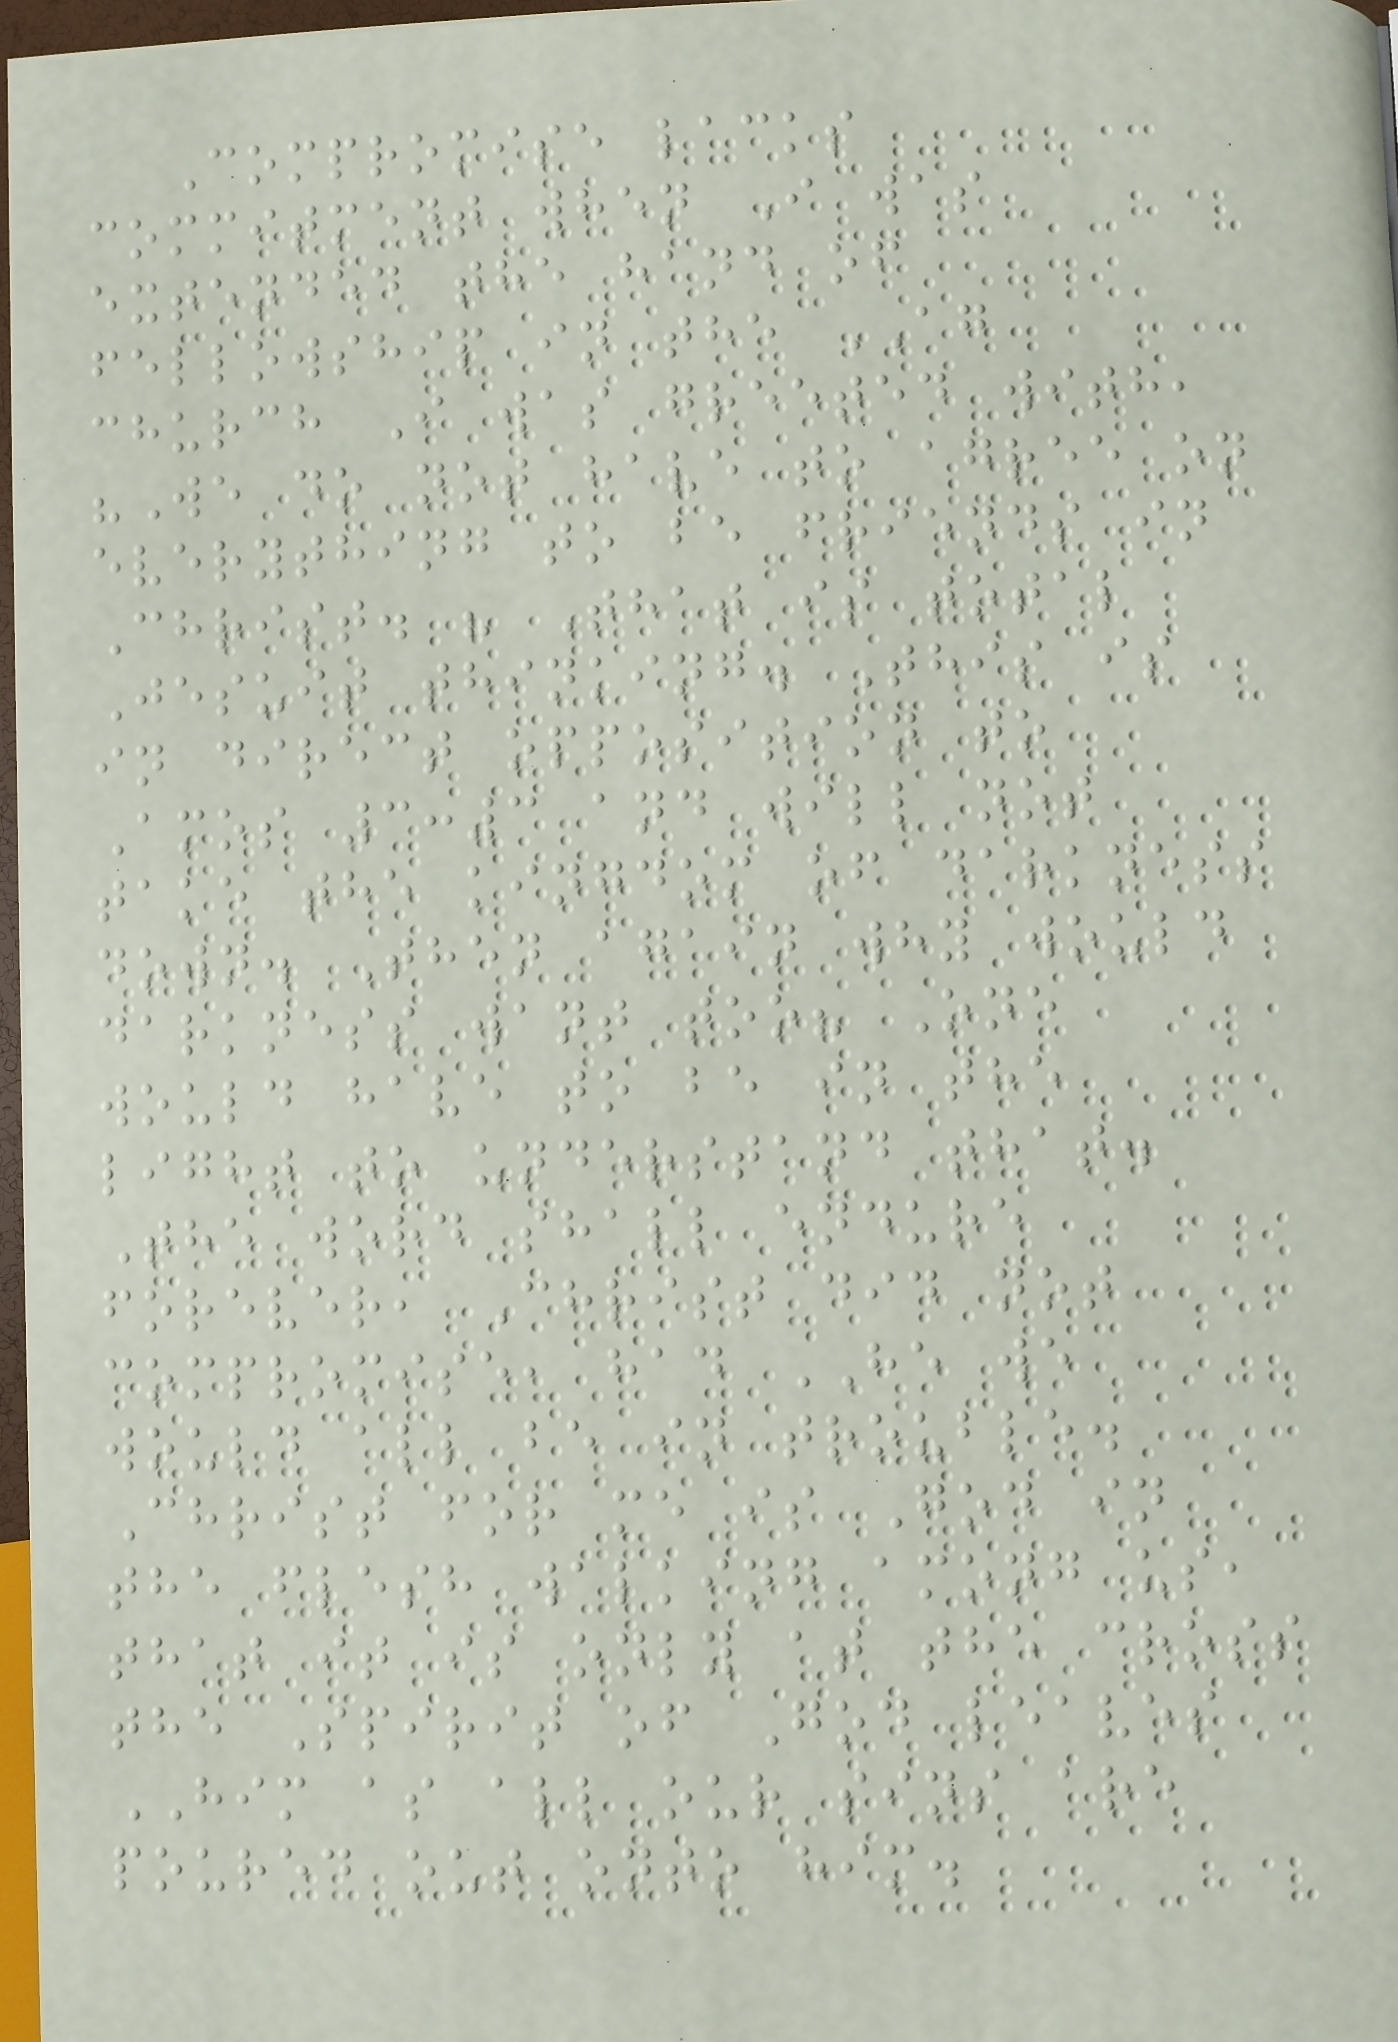Compromise lacks
commitment when I was
extended the hand of
fellowship in the AG
church I was greeted with,
"We do not have to agree on
everything to be friends in
Christ. " That is total
Jesuit thinking. This is
in direct opposition to
Amos 3:3 and will not
take the kingdom of darkness
down. Then again why would
darkness want too? One
would have to be in the
light to understand that.
The word shall endure
forever, Christ did not
compromise, had HE we
would all be in trouble.
Christ for me is God in
the flesh walking among us,
that it is only at the cross
the Spirit of God leaves
HIM as all our sins are
poured out onto him.
